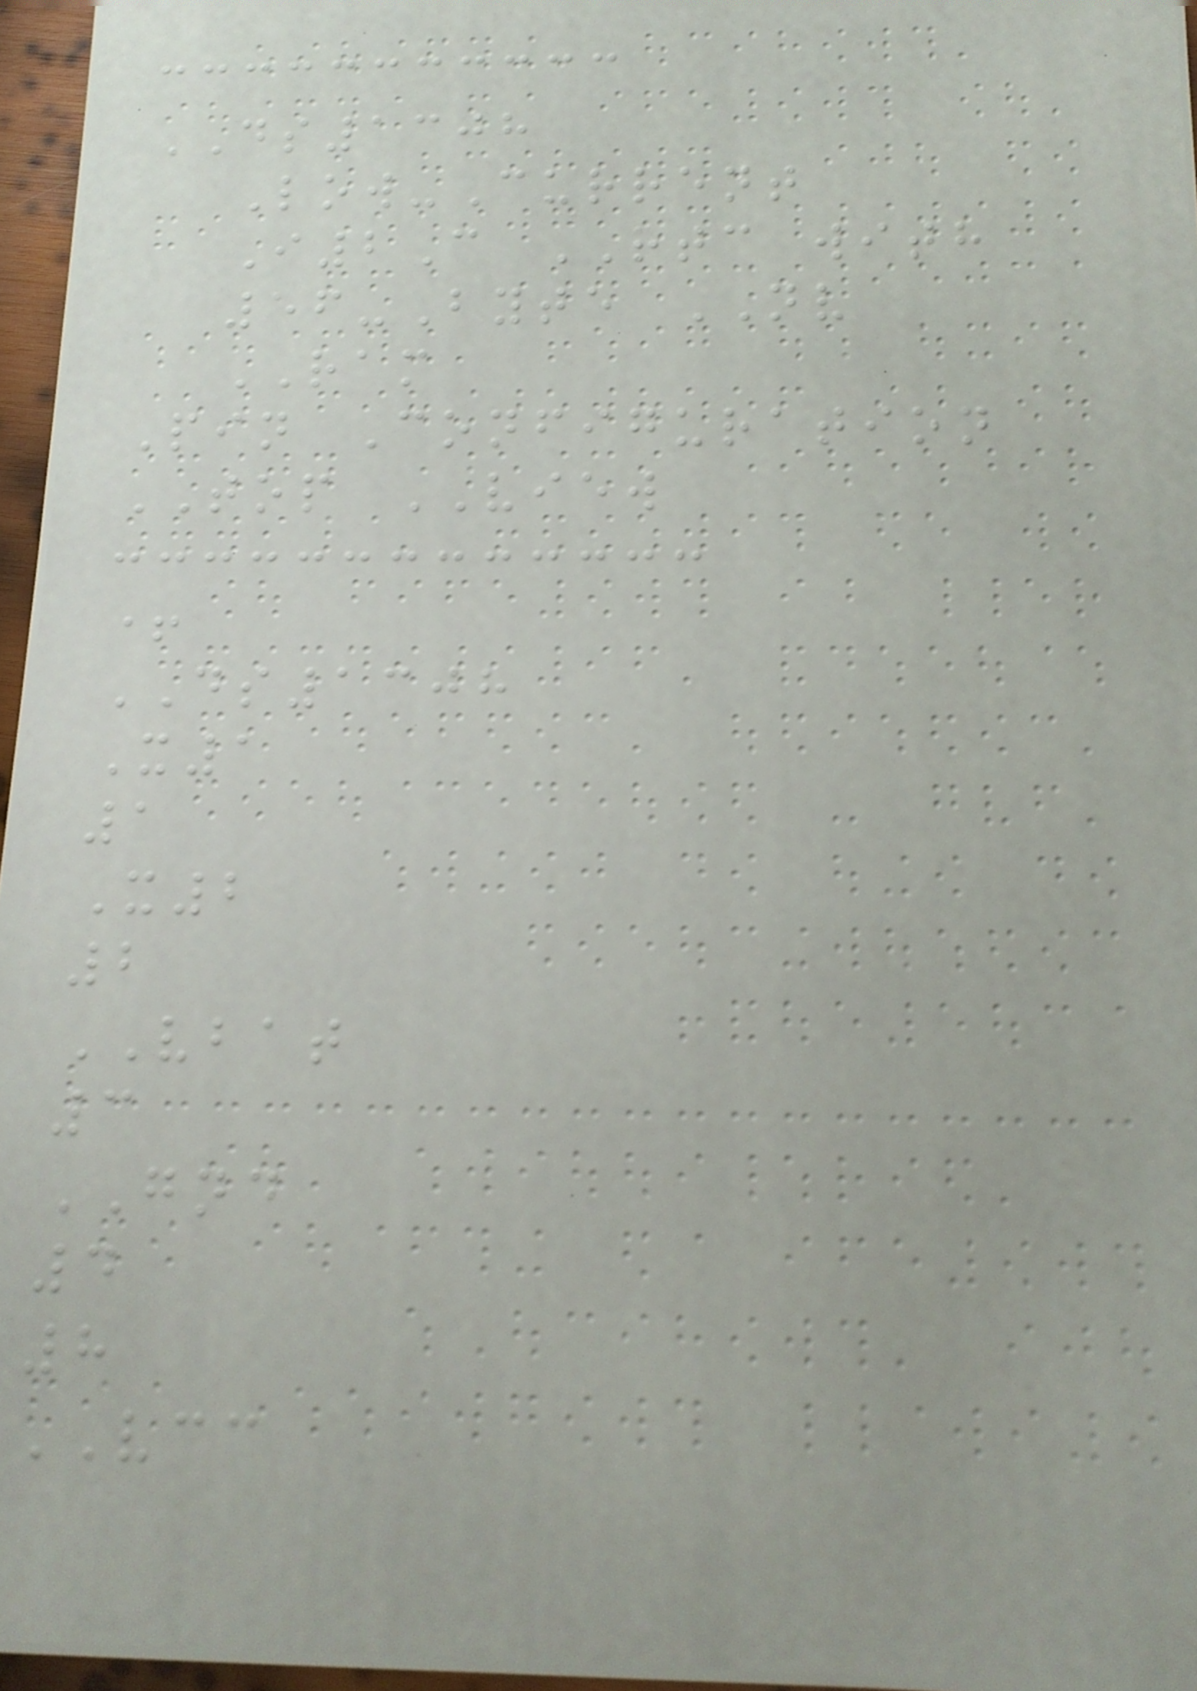DS1308
Low-Current
I2C RTC with
56-Byte NV
RAM
Pin Configuration
TOP VIEW
+
DS1308
X1
1
X2
2
VBAT
3
GND
4
8
VCC
